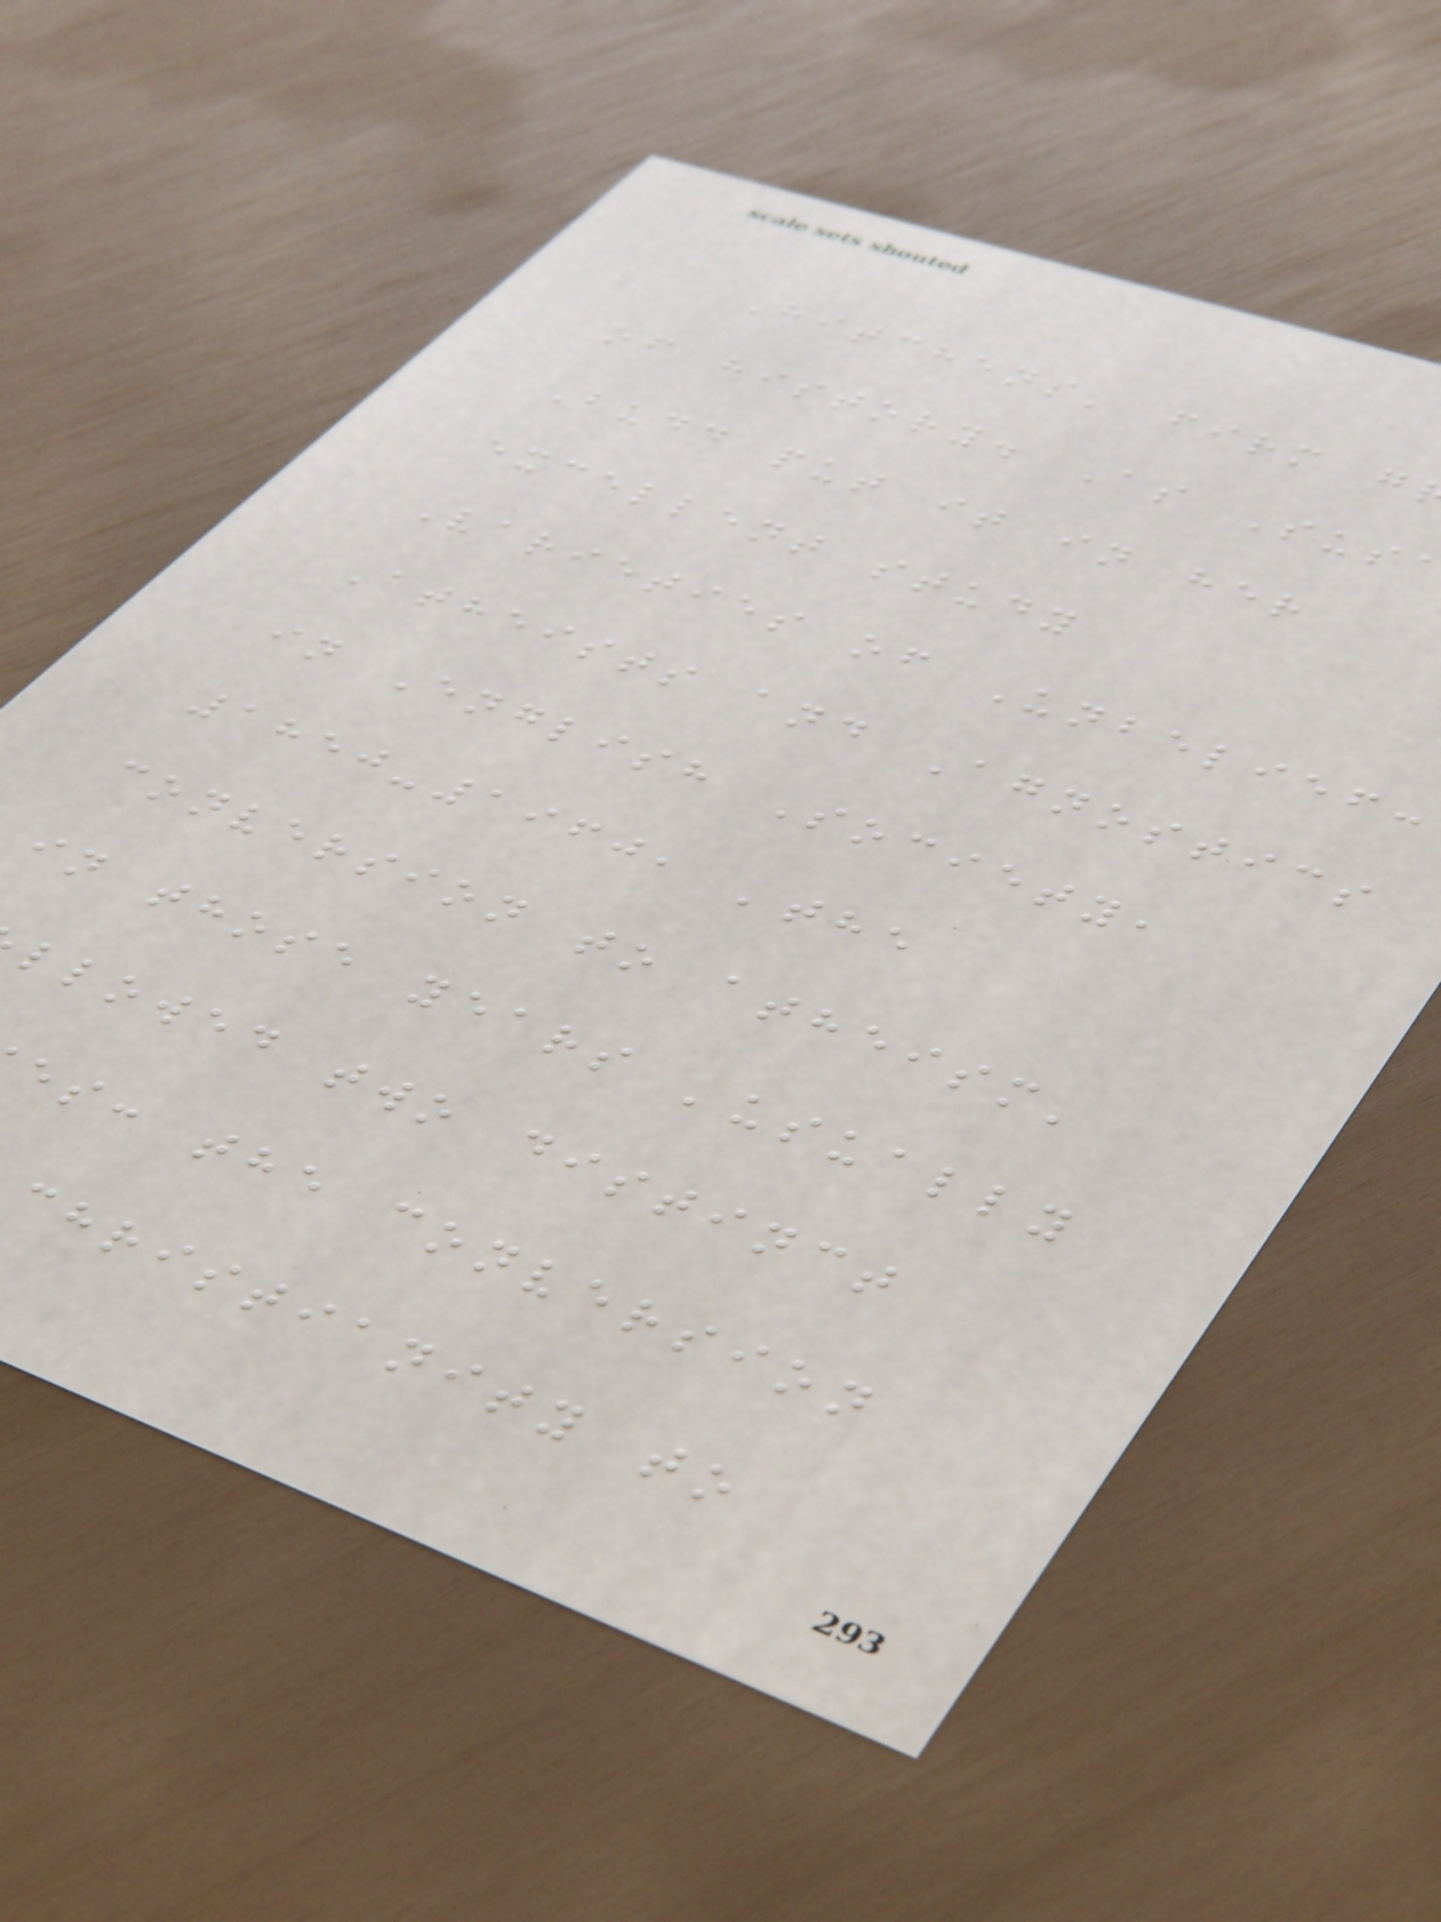Hitchens' firm g
of history. As Sus
Budd put it in her
excellent study
Varieties of Unbelief:
Atheists and Agnostics
in English Society,
1850-1960, 'the
conversion to atheism'
in those years 'usually
llowed two distinct
es: the conversion
christianity to
